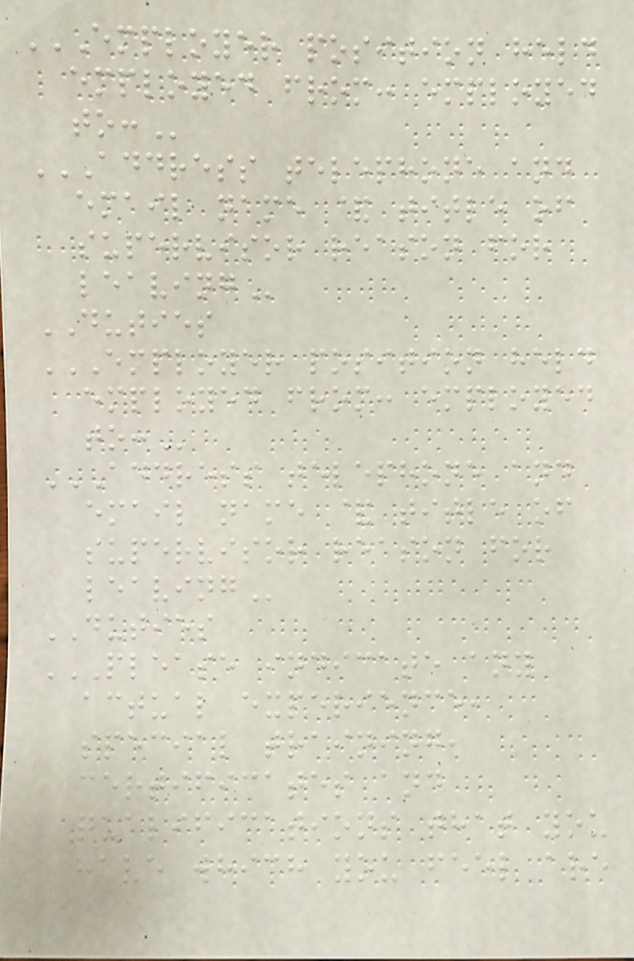EMPLOYER POSITION HELD
EMPLOYED FROM: EMPLOYED
TO:
ADDRESS TELEPHONE AND
EMAIL NAME & TITLE OF
SUPERVISOR REASON FOR
LEAVING
DUTIES
EMPLOYER POSITION HELD
EMPLOYED FROM: EMPLOYED
TO:
ADDRESS TELEPHONE AND
EMAIL NAME & TITLE OF
SUPERVISOR REASON FOR
LEAVING
DUTIES
PLEASE INDICATE ANY
ACTUAL EXPERIENCE,
SPECIAL TRAINING,
CERTIFICATES AND
QUALIFICATIONS THAT YOU
HAVE WHICH YOU FEEL ARE
